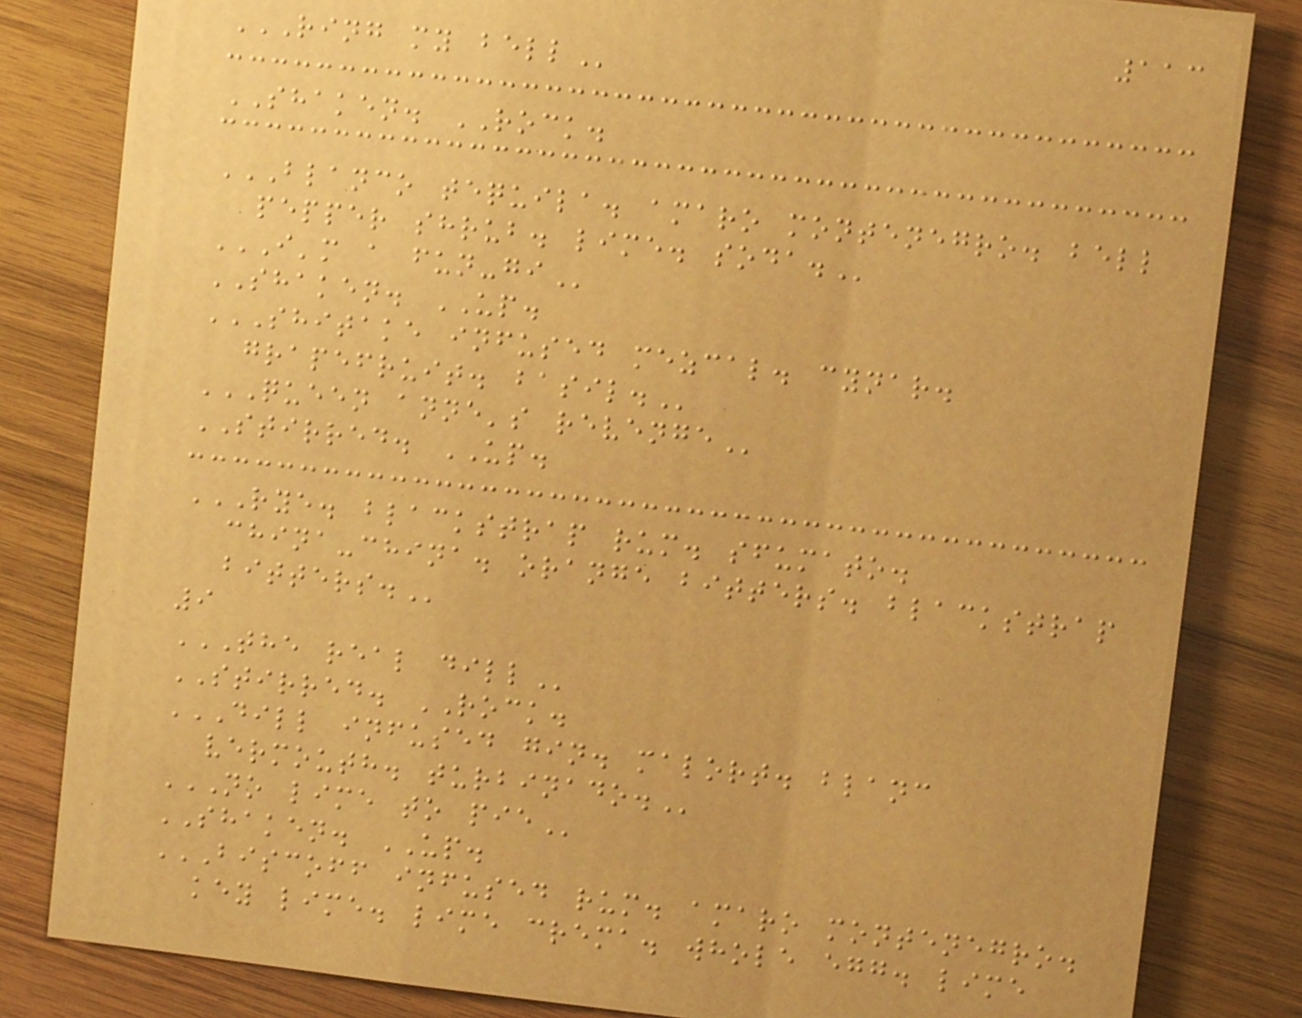113
RING MY BELL
SHAKEN. ROCK.
BLANCO TEQUILA. AMARO MONTENEGRO. BELL
PEPPER SHRUB. LIME. SODA.
I'M A FUN-GI
SHAKEN. UP.
SHITAKE INFUSED MEZCAL. CYNAR.
GRAPEFRUIT. BASIL.
QUEEN ANNE'S REVENGE
STIRRED. UP.
RYE. BLACKSTRAP RUM. SFUMATO.
CHINA-CHINA. ORANGE BITTERS. BLACKSTRAP
BITTERS.
9
THE REAL DILL
STIRRED. ROCK.
DILL INFUSED GIN. MALORT. BLANC
VERMOUTH. TURBINADO.
NO LIME TO PIE
SHAKEN. UP.
BISCOFF INFUSED RUM. AMARO MONTENEGRO.
KEY LIME. LIME CREMA. WHOLE EGG. LIME
